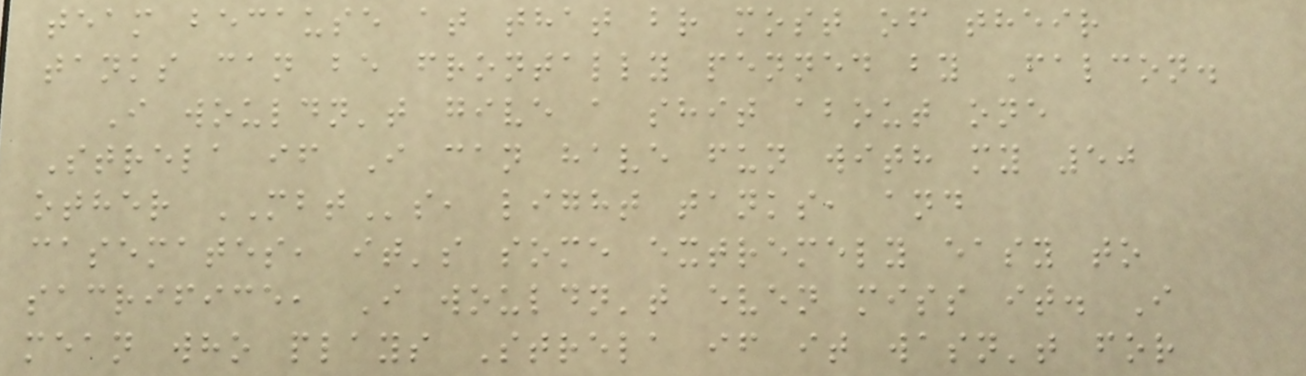team because at that br most of their
tanks can be frontally penned by Falcon.
I wouldn't give a shit about one
Strela if I can have fun with my 50
other MBTs, light tanks, and
casemates, it's some extremely easy to
sacrifice, I wouldn't even miss it. I
mean who plays Strela if it wasn't for
